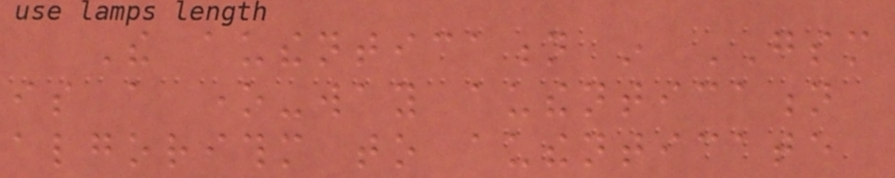The authentication in GSM
is a one-way authentication
algorithm to authenticate
